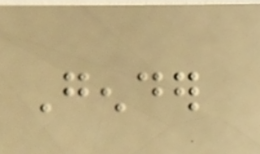Gender
